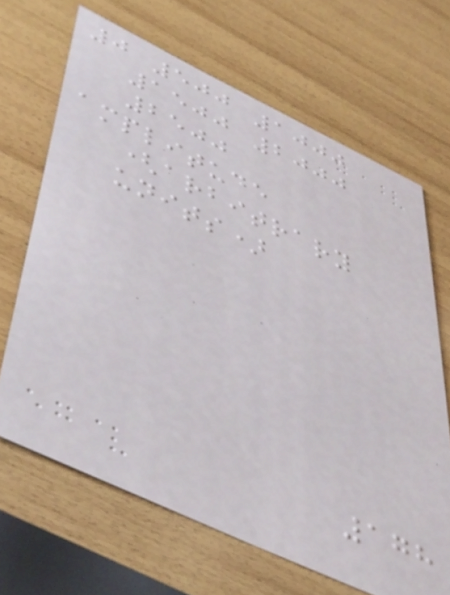0 500 1000
1500 2000
2500
amplitude
(arbitrary
units)
178
